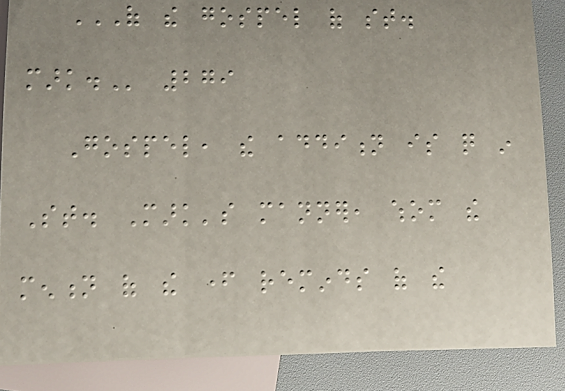OF THE GOSPEL OF ST.
MARK. 279
Gospel, the addition is quite in
St. Mark's manner, whom the
mention of the father reminds of the
